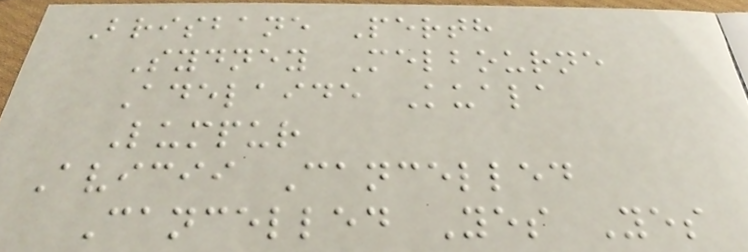Brisbane Perth
Sydney Melbourne
Adelaide Kuala
Lumpur
Avicii Cancelled
Cancelled Yes Yes
